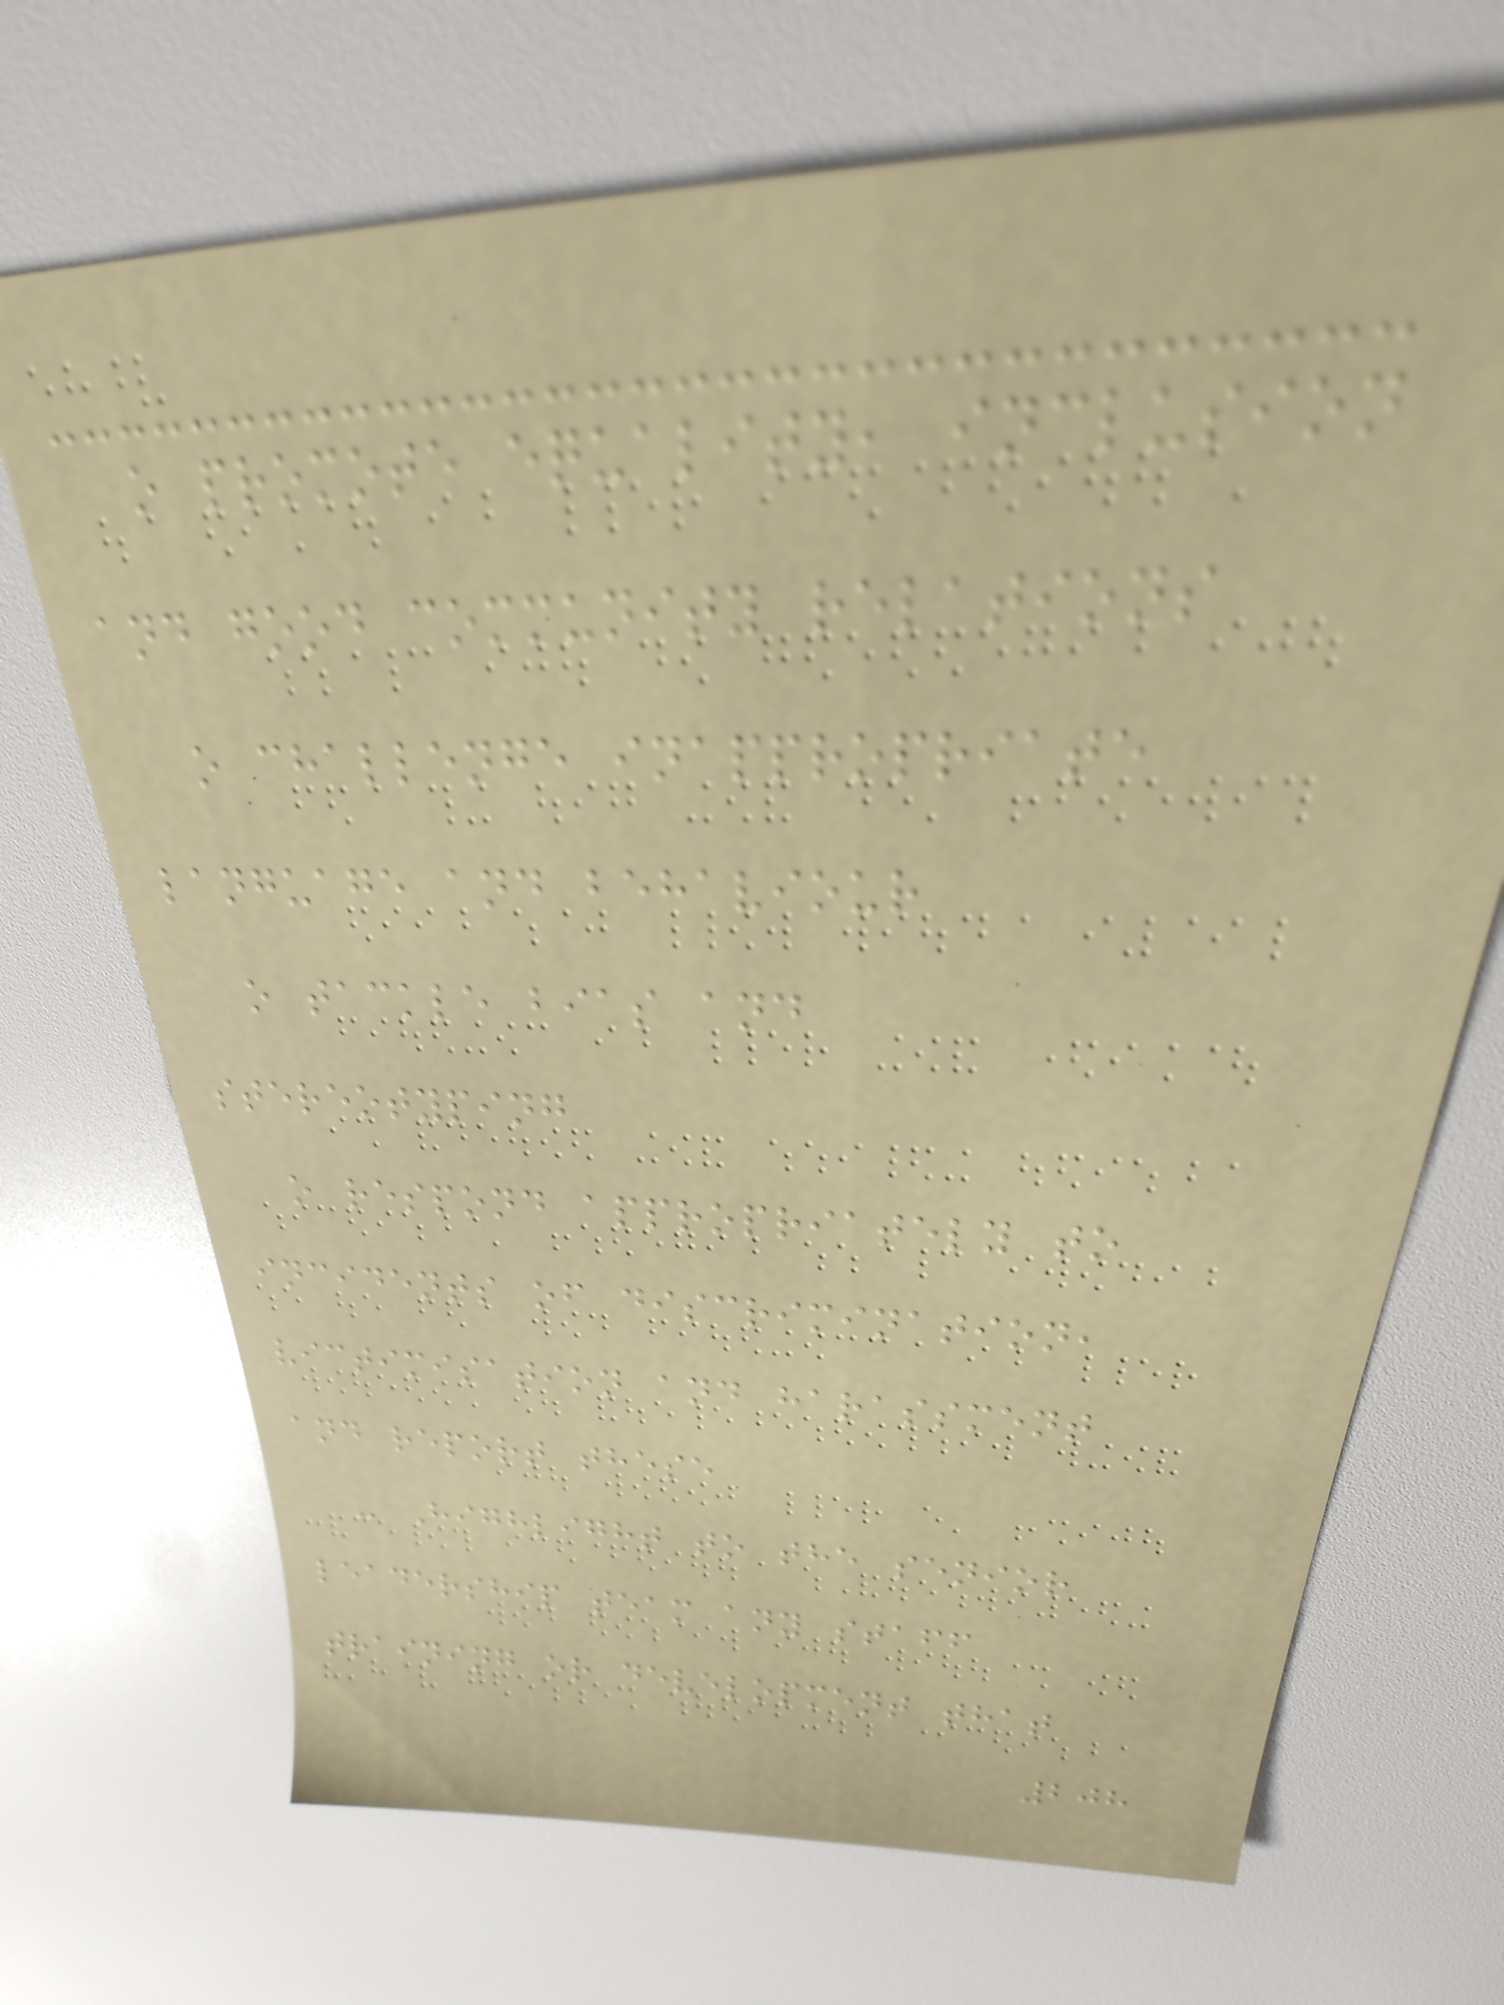o promote equality, inclusion
and good community relations
o challenge inappropriate
language and behaviour
o tackle bias and
stereotyping
o respond appropriately to
incidents of discrimination,
victimisation and harassment
and report these
- Highlight to the senior
leadership team any staff
training or development that
208
